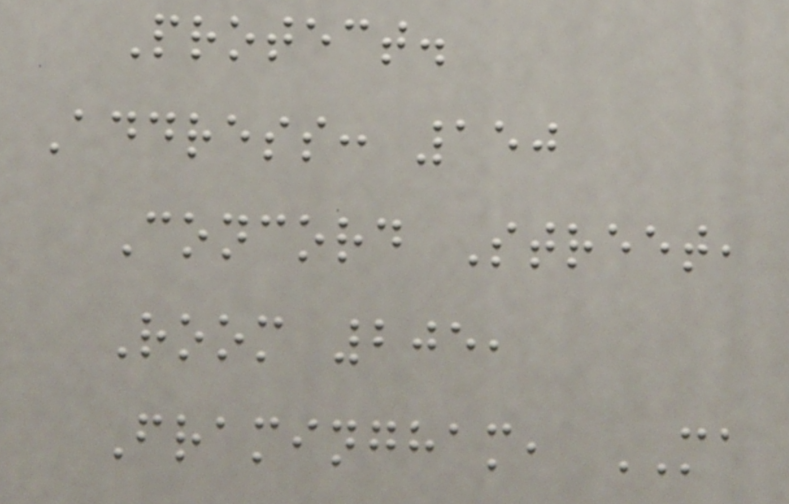Protect.
Address: 150
Concord Street,
Room 205,
Framingham, MA
